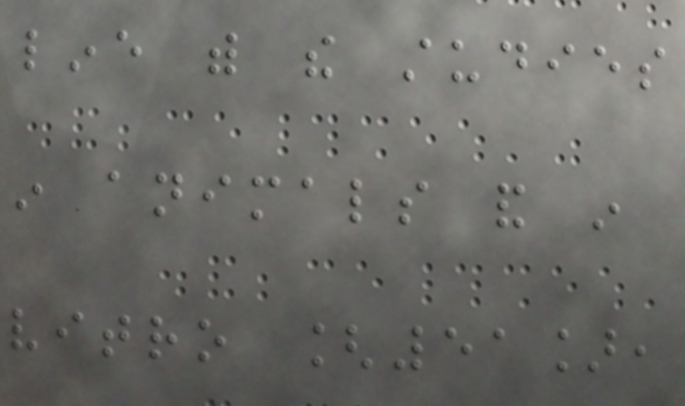line with the studies
in animals and in
vitro [51],
